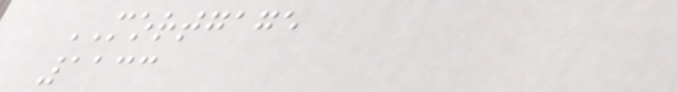MORTGAGE
1133
